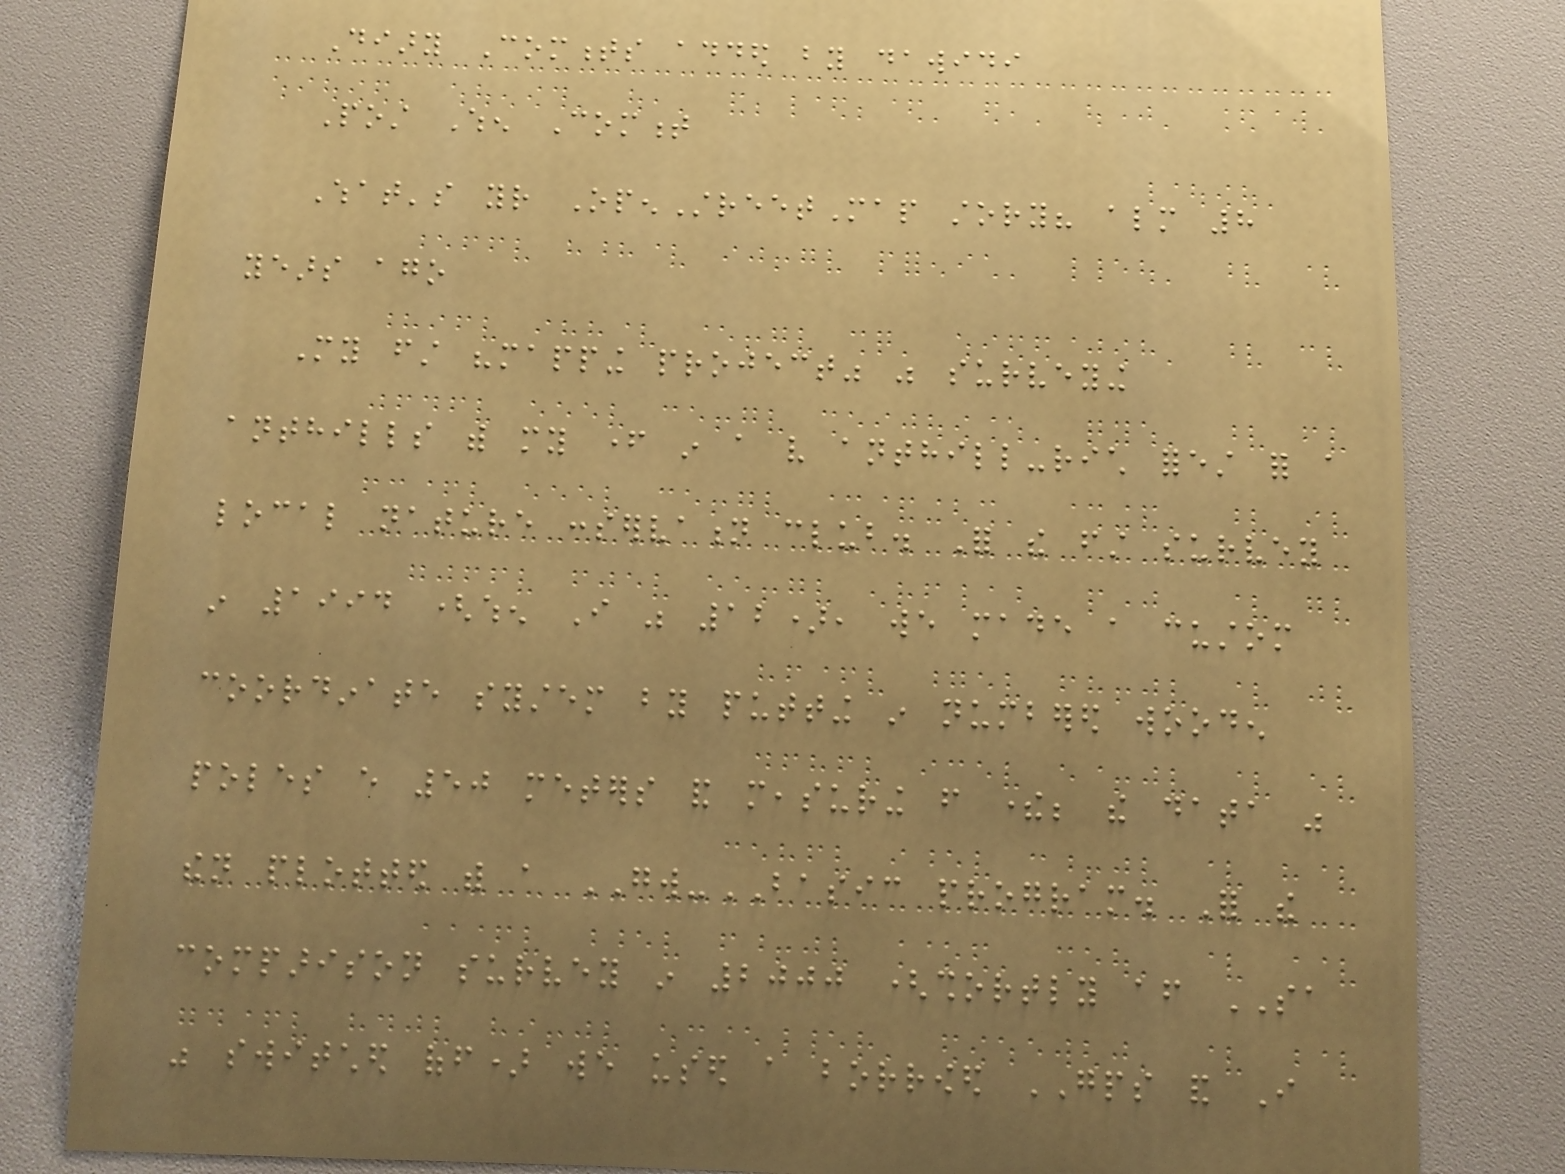Diary Comments added by dawidi
Post When Comment
What's your OpenStreetMap story? almost 8
years ago
My first "mapping project" was surveying
anthills with my father in a very anthill-rich forest for a
local nature conservation club. For the first survey
in 1994 (when I was 12), we made a custom
coordinate system by putting in numbered wooden
poles every 50 meters and measuring from there; the data was
then plotted with a GW-BASIC program. For the
comparison survey in 2000 (shortly after SA
was switched off) we used a borrowed GPS and I
